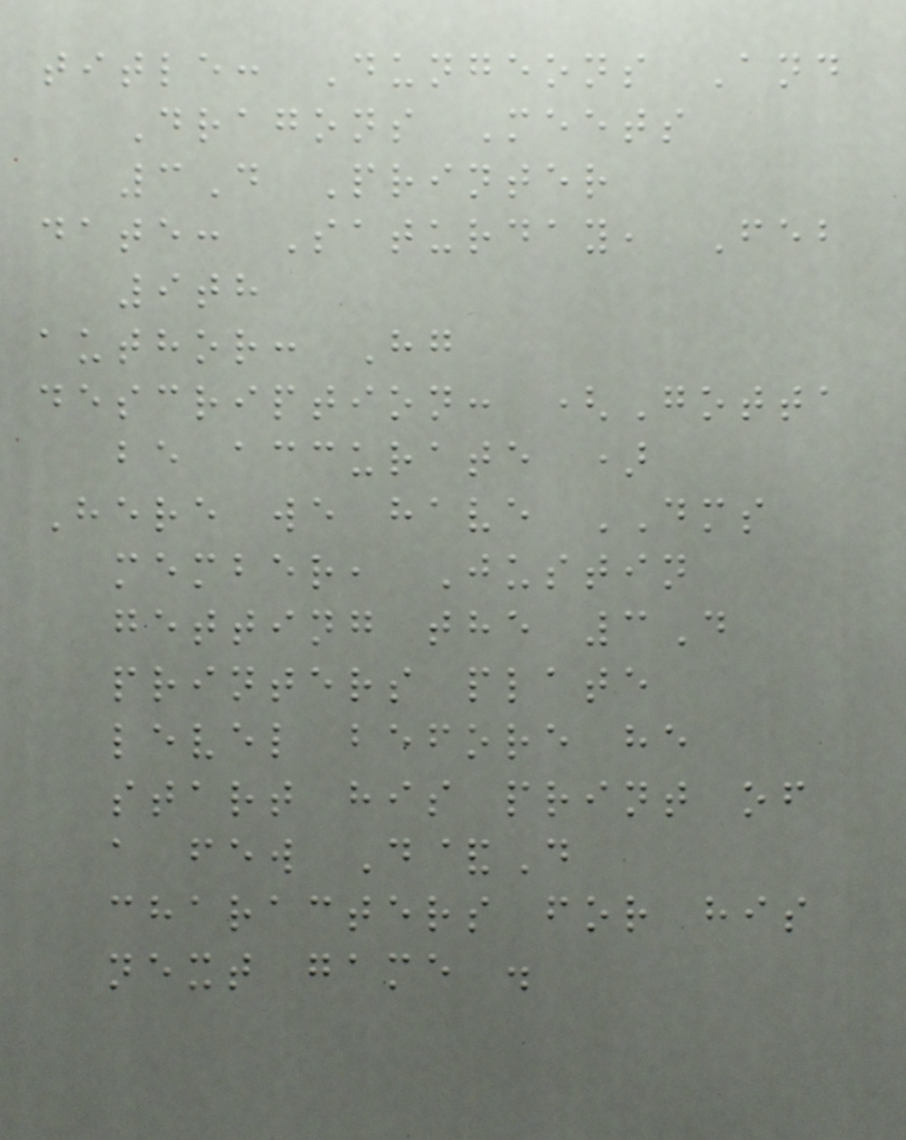title: Dungeons And
Dragons Meets
3D Printer
date: Saturday, Feb
9th
author: Hg
description: (Gotta
be accurate )
Here we have DMS
member, Justin
getting the 3D
printers plate
level before he
start his print of
a few D&D
characters for his
next game .
